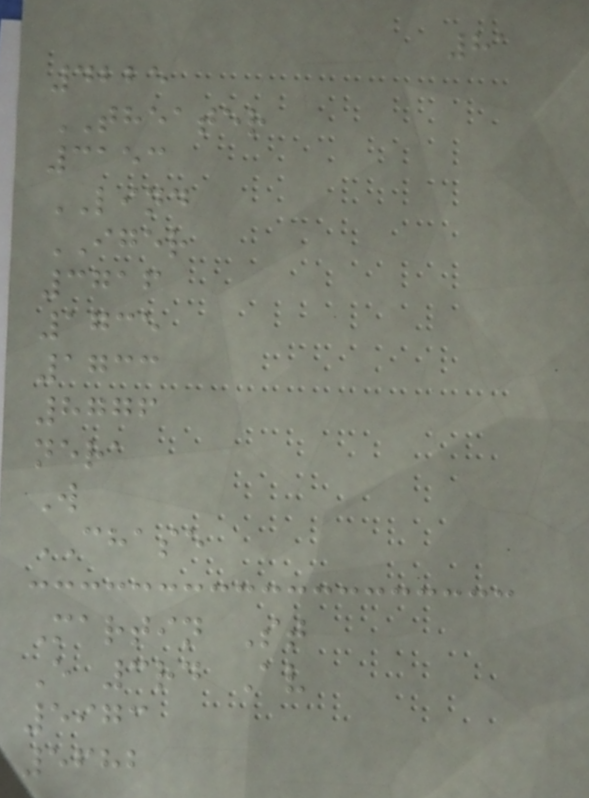81
4225
THEATER
3153
LIND
IGER
3716
1735
1733
8776
nera
W
CHASE
Martin St
E 3rd Av
5973
5682
